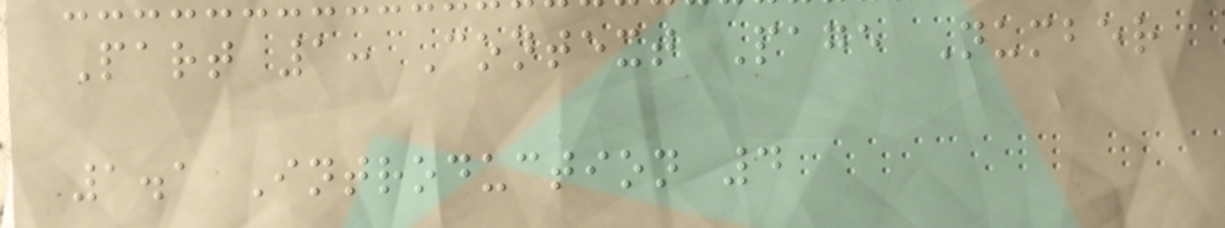Part 1: Context Page Number
1.1 Introduction 4
